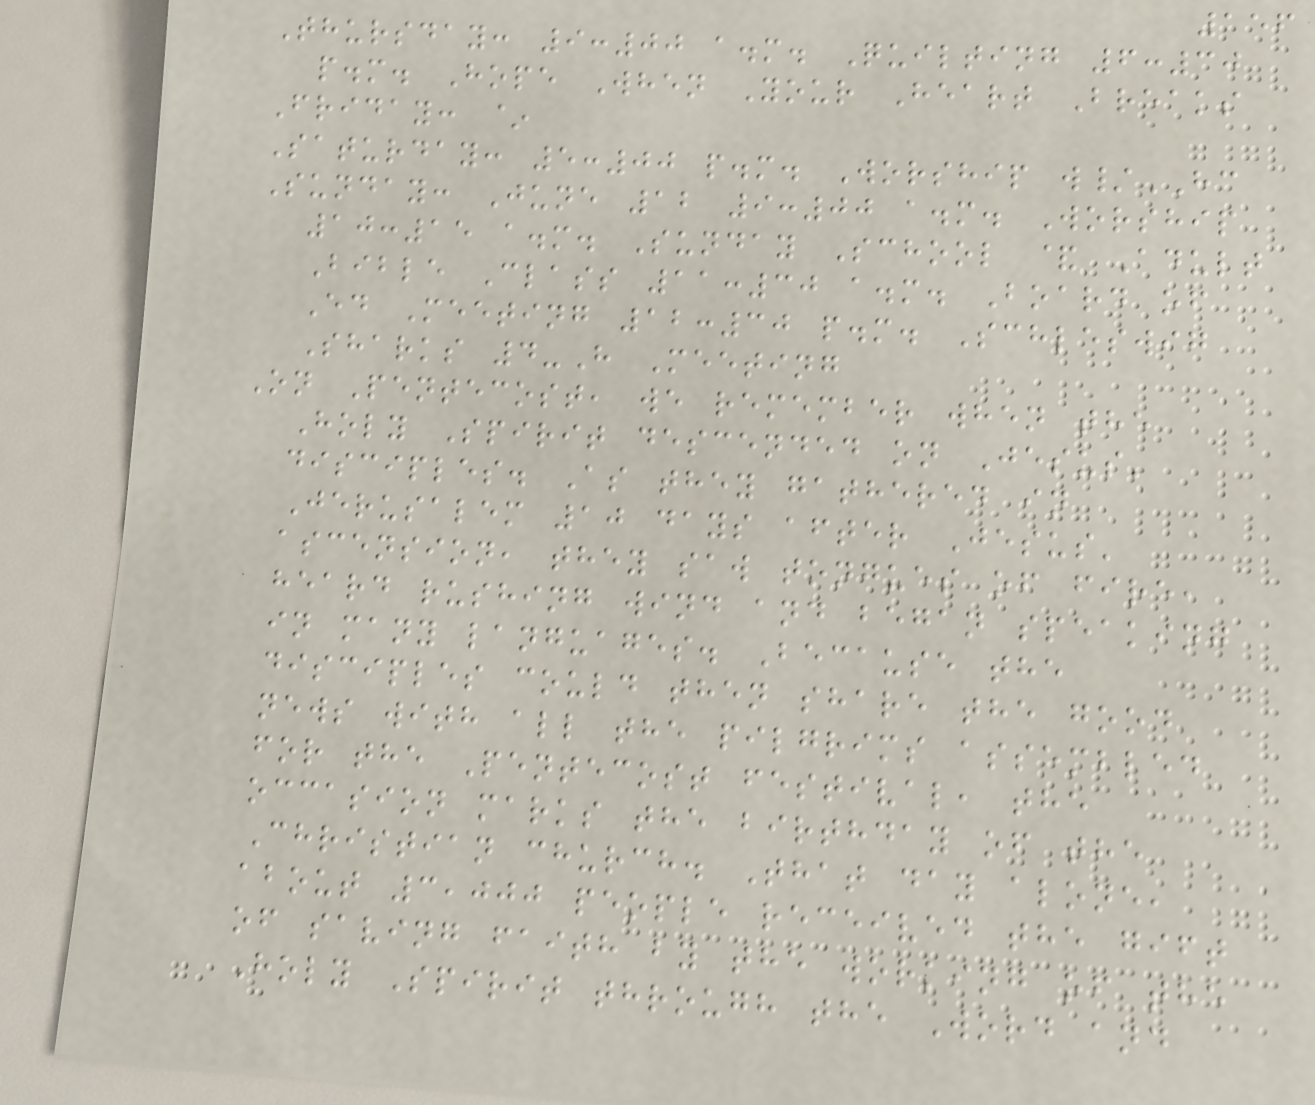156
Thursday: 9:00 a.m. Quilting 6:30
p.m. Hope When Your Heart Breaks
Friday: ~
Saturday: 5:00 p.m. Worship w/HC
Sunday: June 12 9:00 a.m. Worship
10:15 a.m. Sunday School & Adult
Bible Class 11:30 a.m. Board of
Ed Meeting 12:30 p.m. Schleswig
Sharks 4-H Meeting
On Pentecost, we remember when the
Holy Spirit descended on Jesus'
disciples. As they gathered in
Jerusalem 10 days after Jesus'
ascension, they saw tongues of fire,
heard rushing wind and began speaking
in many languages. Because the
disciples could then share the good
news with all the pilgrims assembled
for the Pentecost festival, the
occasion marks the birthday of the
Christian church. That day alone,
about 3,000 people received the gift
of saving faith by the working of the
Holy Spirit through the Word and
